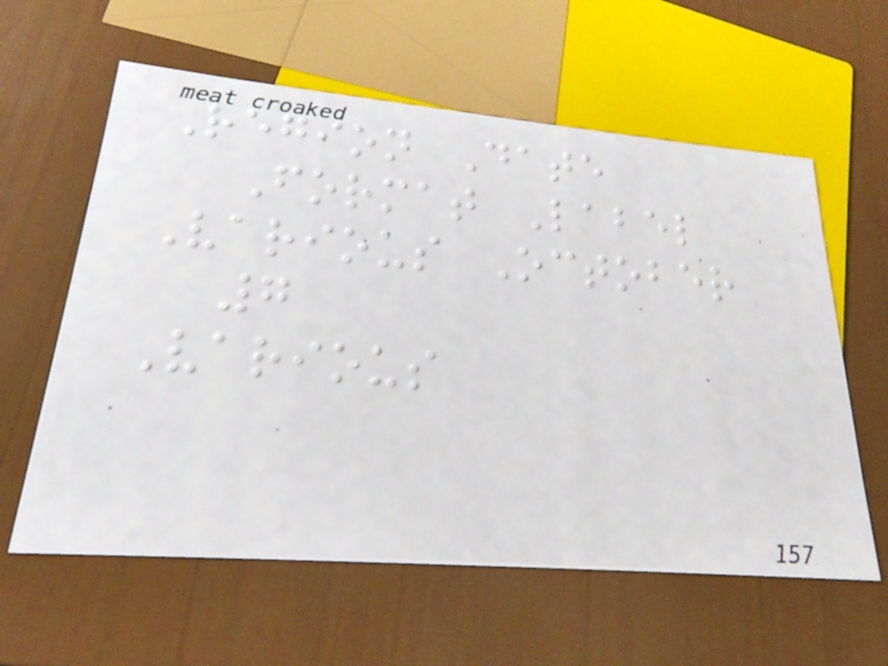Region Date
Format Label
Various October
7
Various
